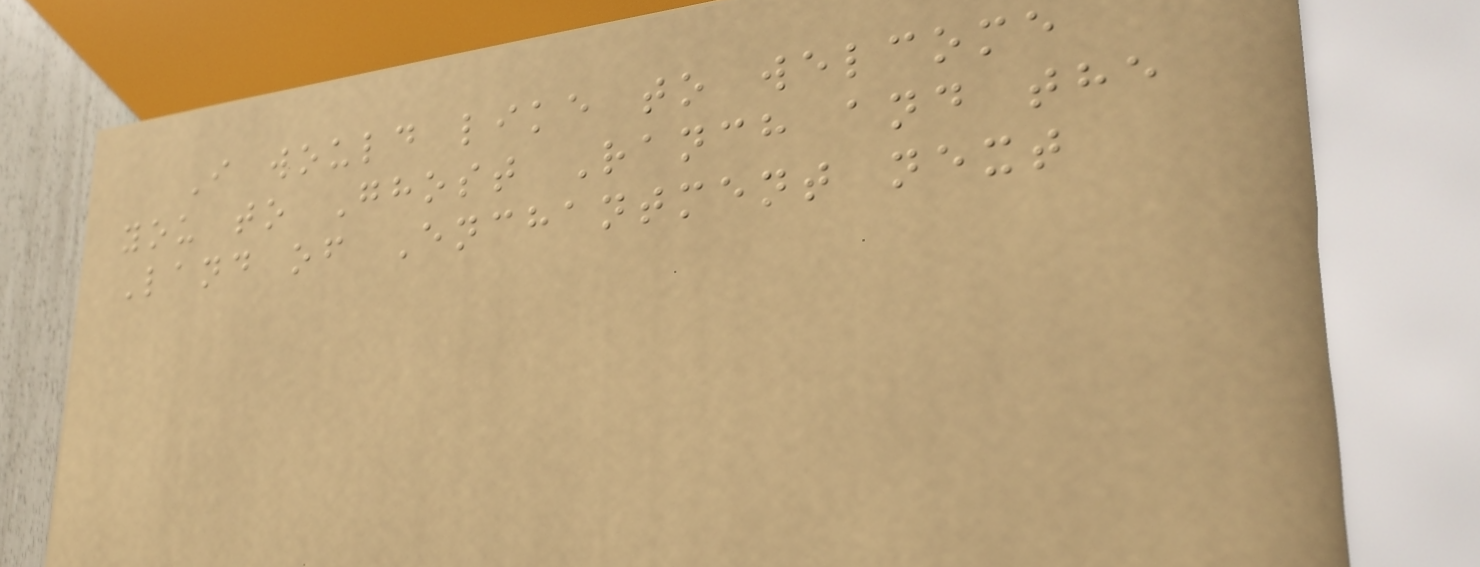I would like to welcome
you to Ghost Ranch and the
Land of Enchantment next
